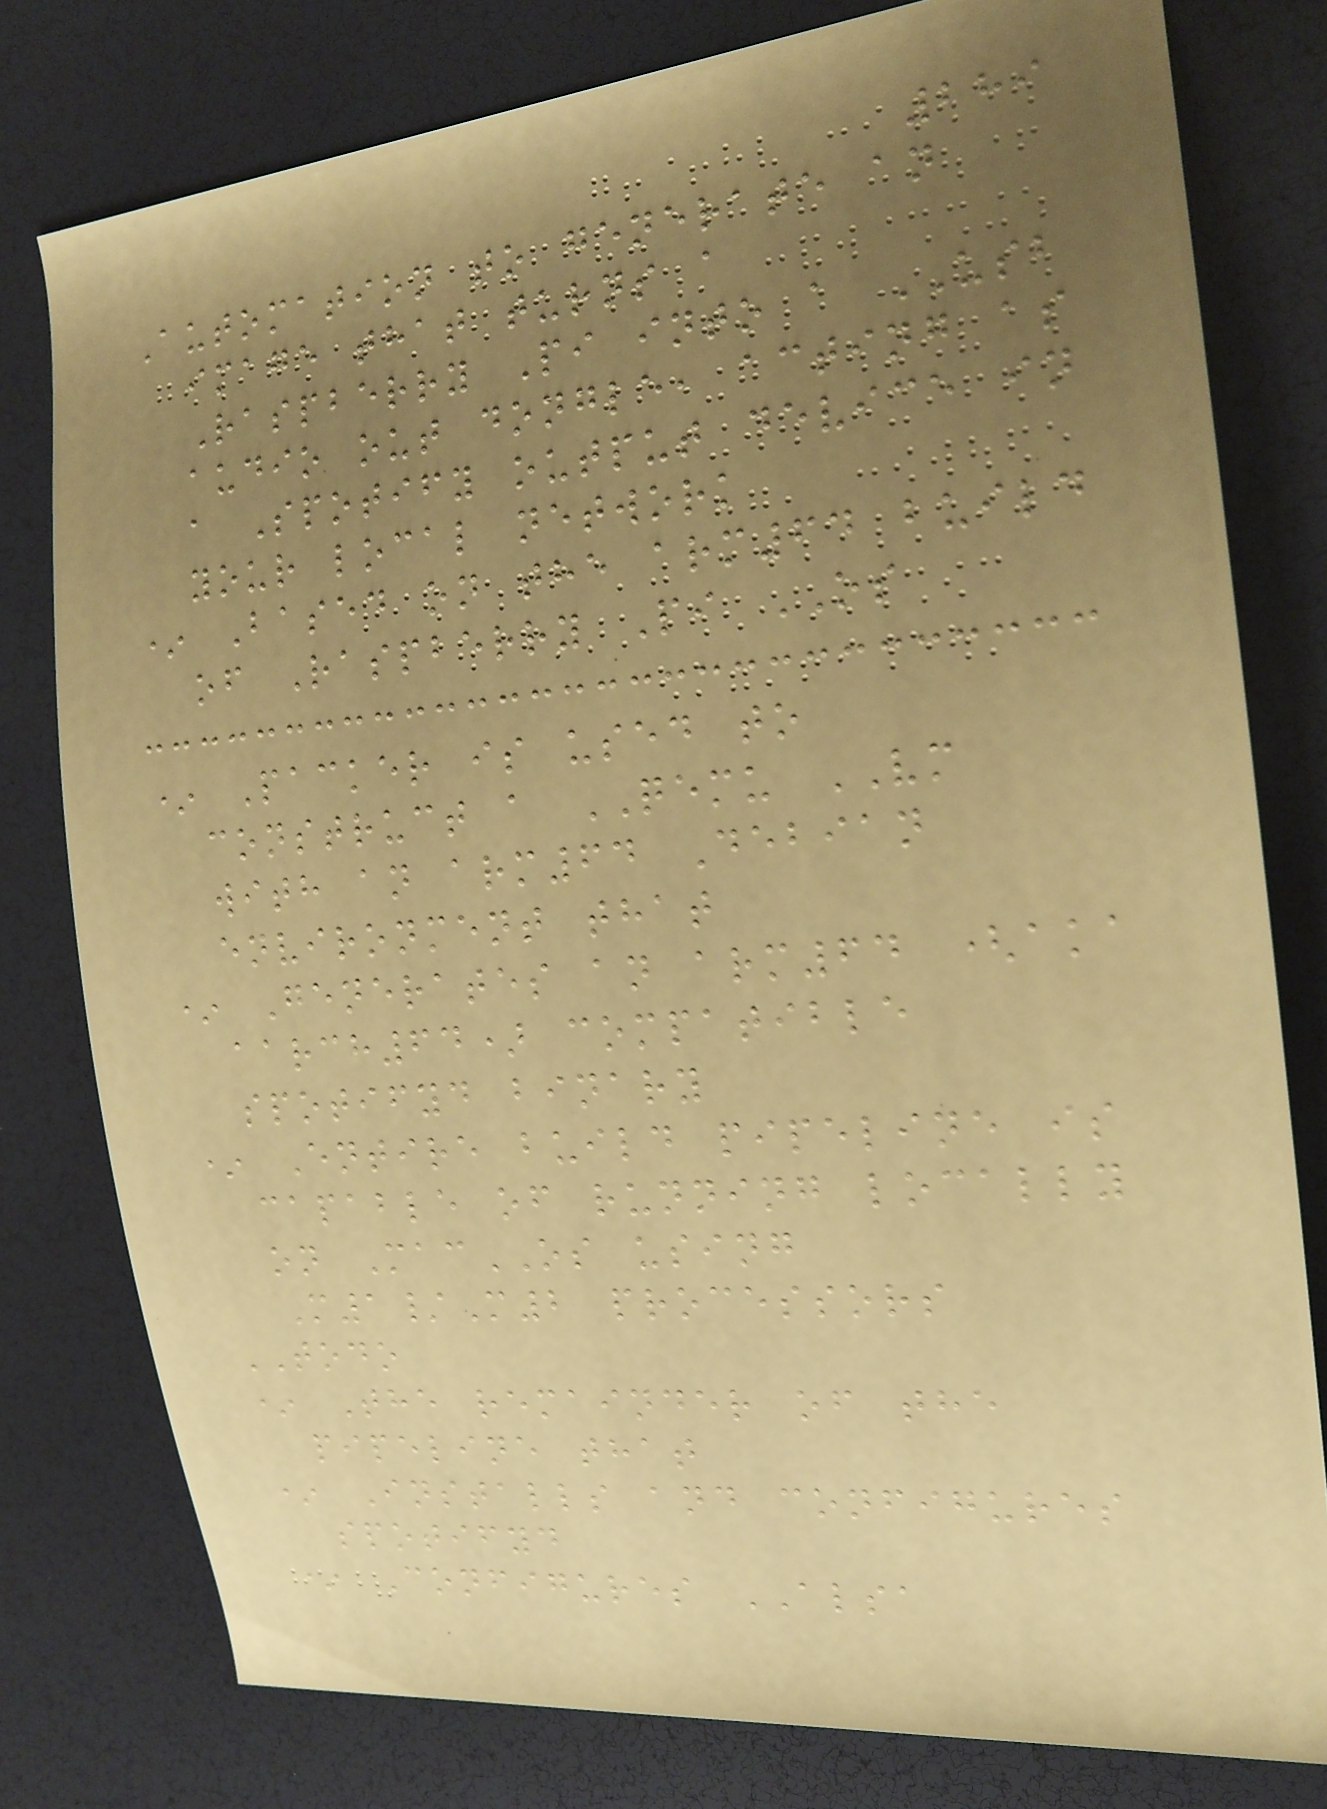289
Automation to generate an
image that turns a
Raspberry Pi into a USB
audio out dongle, acting as
a Spotify output device in
your local network
* Based on the arm64 build
of Raspberry Pi OS
* Packer is used to
construct a QEMU VM
with an arm64 Debian
environment that
* Generates an arm64 (aka
aarch64) compatible
spotifyd binary
* Entire build pipeline is
capable of running locally
on MacOS using
M1/M2 processors
TODO
* The remainder of the
pipeline that
* Installs and configures
spotifyd
* Configures ALSA
